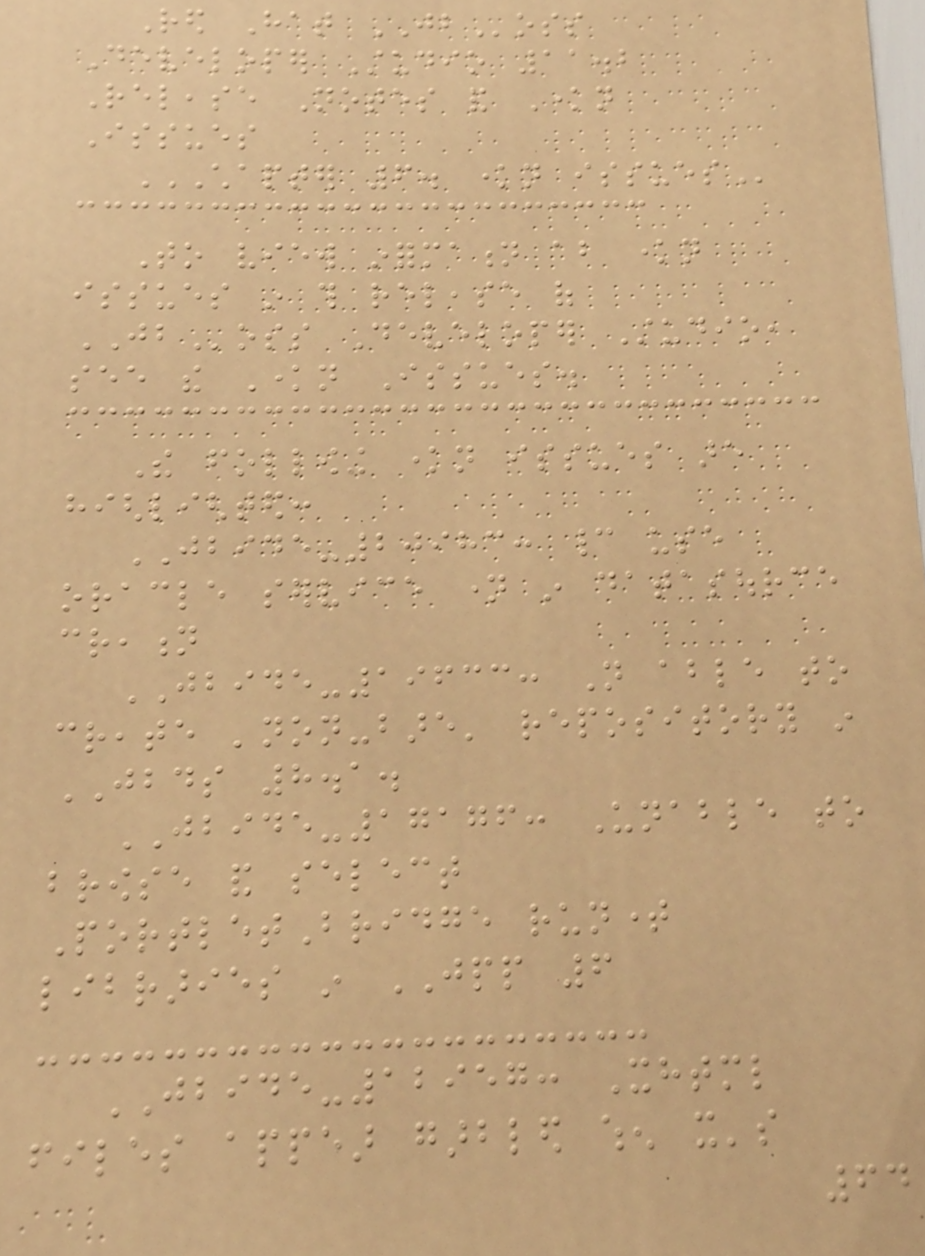Red Hat JBoss
Developer Studio 11.2
Release Notes and Known
Issues
CHAPTER 6. KNOWN ISSUES
To view information about known
issues in this release of
JBoss Developer Studio,
see the Known Issues.
The following known issues are
highlighted:
JBIDE-20983: cannot use
oracle service name in datasource
creation
JBIDE-19633: Not able to
create 'non-bare' repository in
JBDS 8.1.
JBIDE-17176: Unable to
browse and select
PortletBridge runtime
libraries in JPP 6
JBIDE-12957: Xhtml
files appear garbled when it's
64
